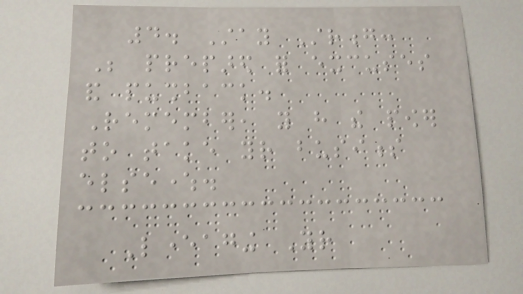4. Stay Strong:
Be prepared for excuses
and pushback.
Remember, you have the power
to take your business
elsewhere.
Leveraging Your
